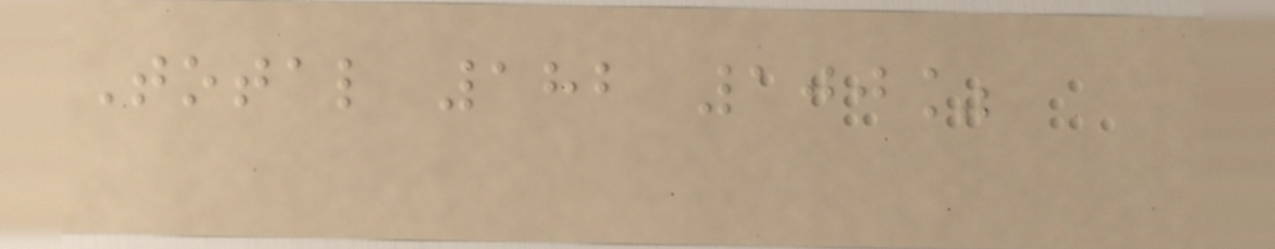Total 182 100%
